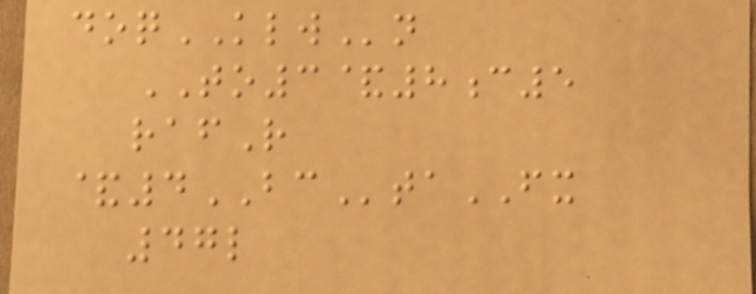doqKLWn
TO3&8c5
rafR
&4BCtaFX
47l
